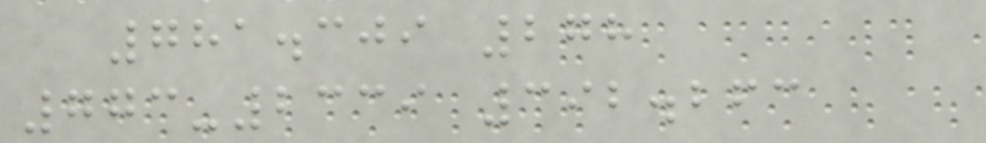781.309 278
773-2339 392.263
